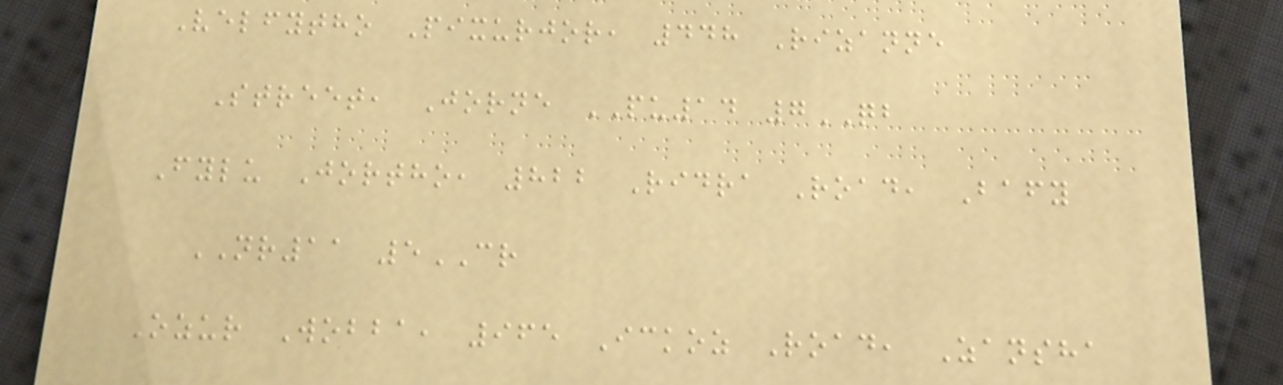Velfytho Pixurjor, 448 Rizanne
Street, Jorne PU14 7QB
Fylu Jortho, 822 Ridra Road, Bafy
NR11 5CR
Ozur Wobba, 965 Ickoz Road, Zansha
